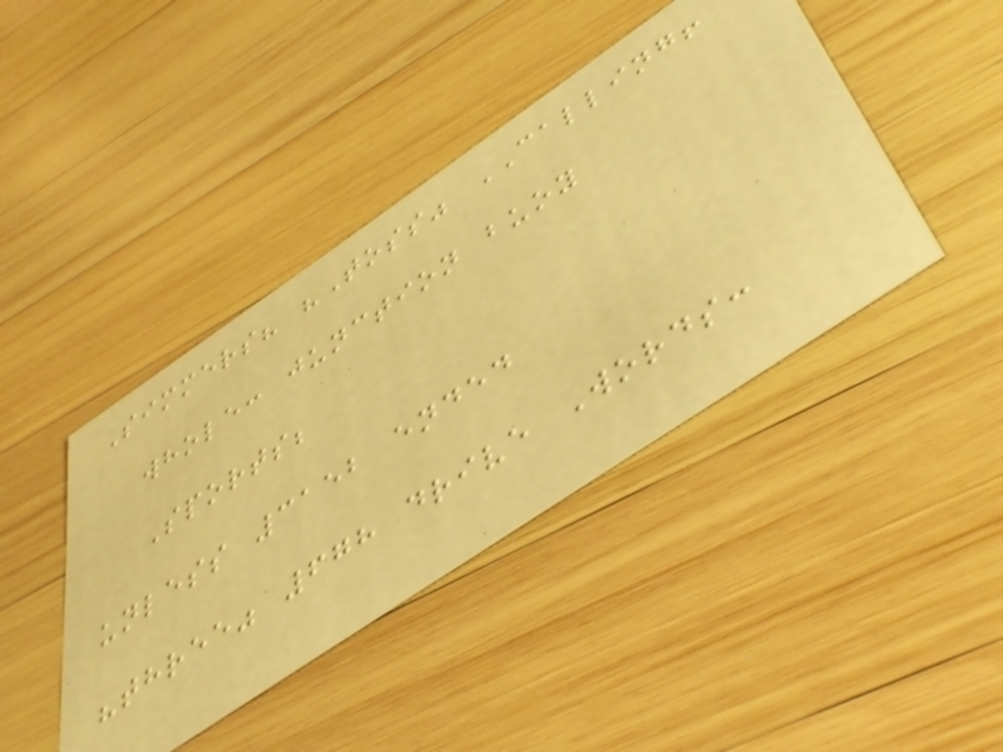Simmers? "Toss" CALLING!
whole: junction buoy
Sports;
unless 3152 ended
"three" 678 drive Words:
